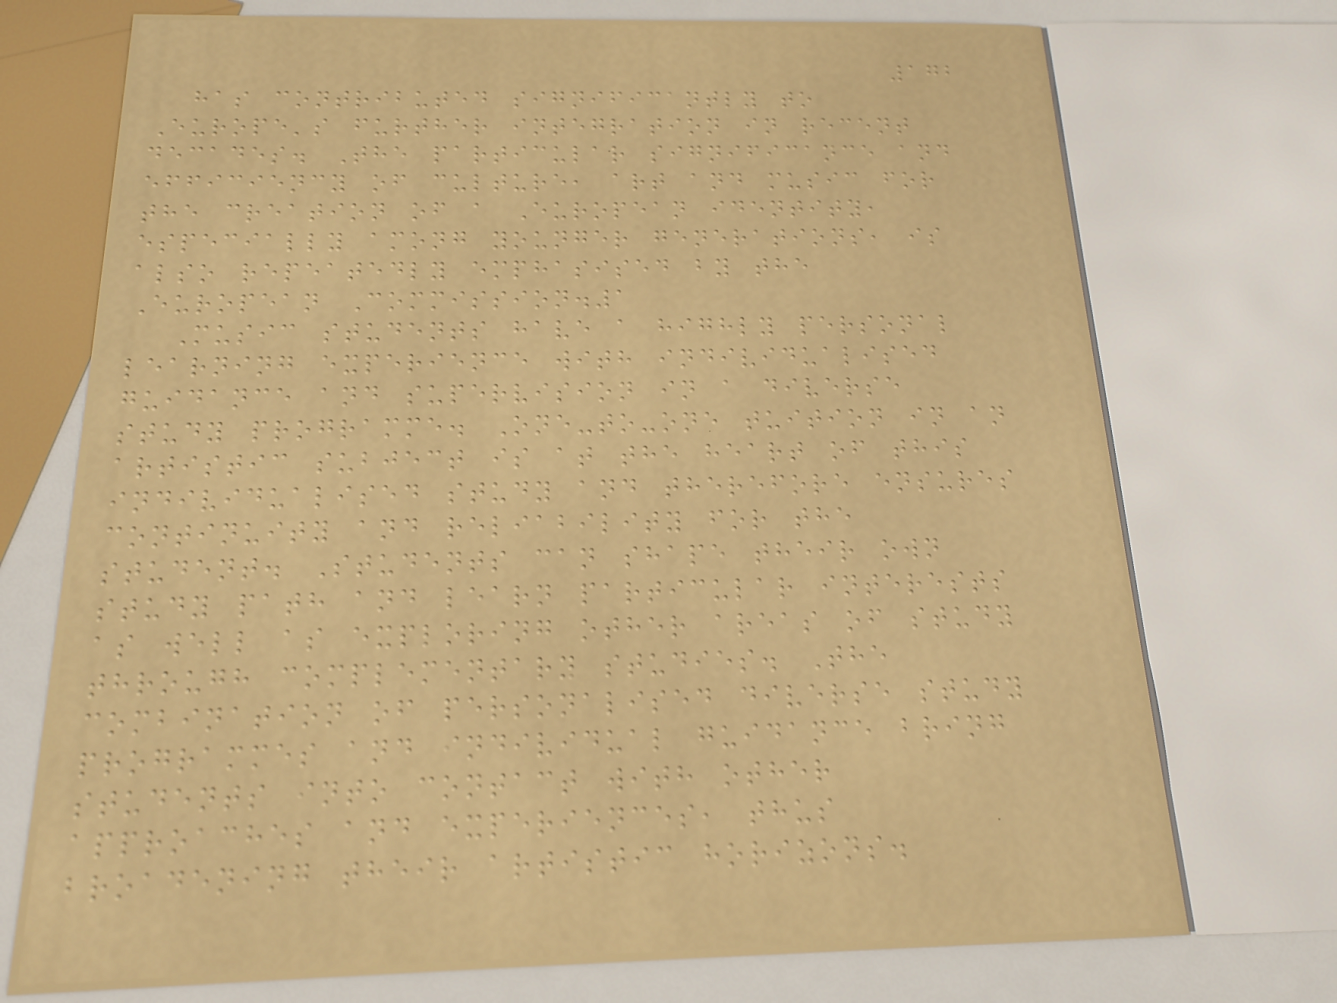172
has contributed significantly to
Europe's further integration in recent
decades. The particular significance and
efficiency of culture, art and music for
the creation of a European identity,
especially among younger generations, is
also repeatedly emphasised by the
European Commission.1
Music students have a highly personal
learning experience with individualised
guidance and supervision in a diverse
study programme. One-to-one tuition in an
artistic subject is at the heart of this
individualised study and therefore ensures
continuity and reliability for the
student. Students can shape their own
study path and learn particular interests
as well as exploring other areas of study
through complementary studies. The
combination of personalised diverse study
programmes and individual guidance bring
students into contact with other
approaches and experiences, thus
broadening their artistic horizons.
